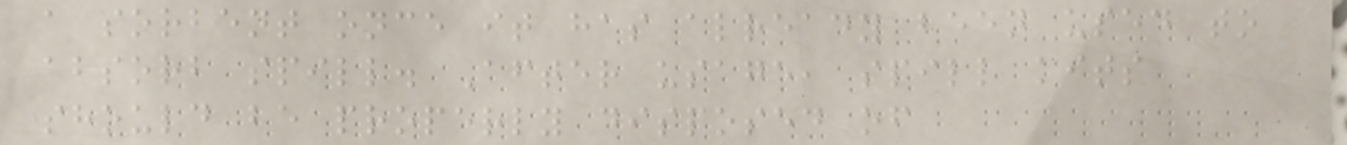a sorbent once it has already been used to
absorb spill. After usage, spill kits
should be properly disposed of
